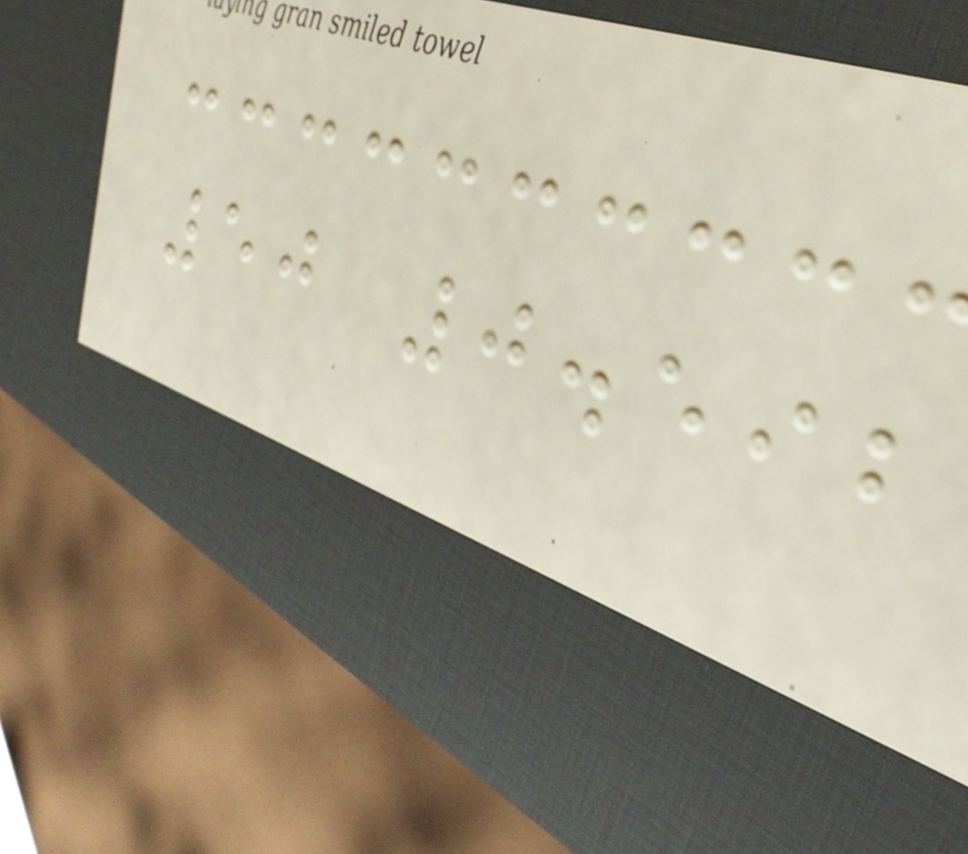50 0.592
